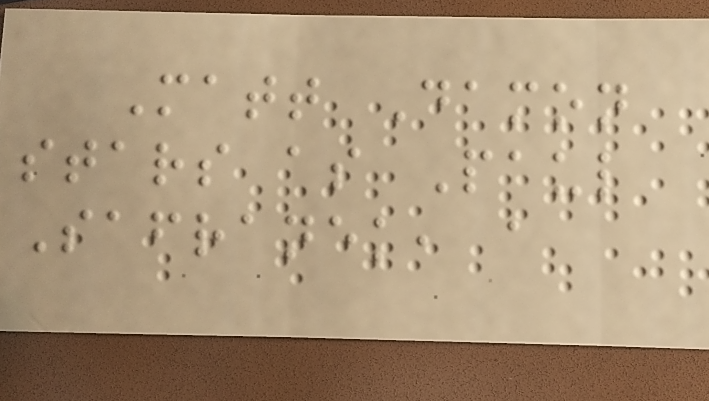Matt Damon
stars as Paul
Safranek, a
